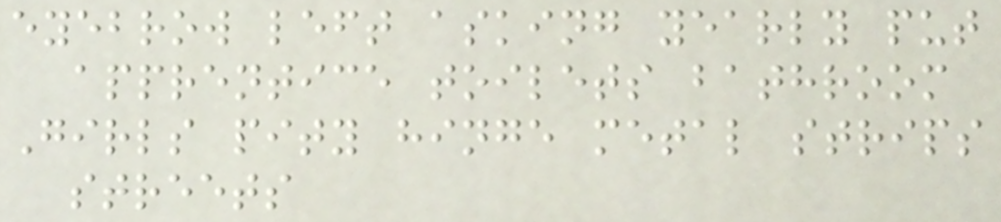eyebrow left asking yearly put
apprentice toilets bathroom
Girls pity hinge metal strips
streets
